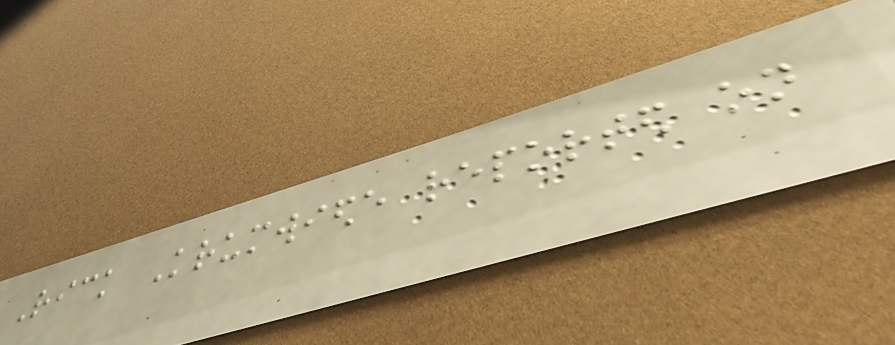Rick Krumwiede reported on
